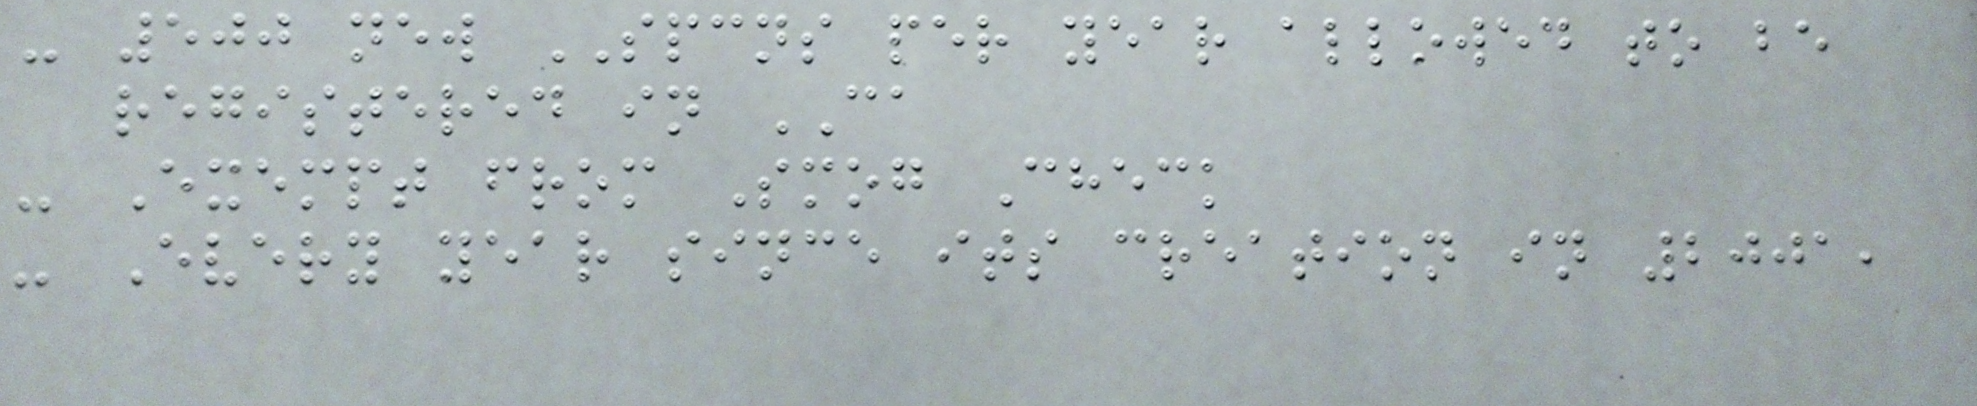- 500 new SPCNS per year allowed to be
registered in CA
- Exempt from Smog Check
- Every year since its creation in 2001,
